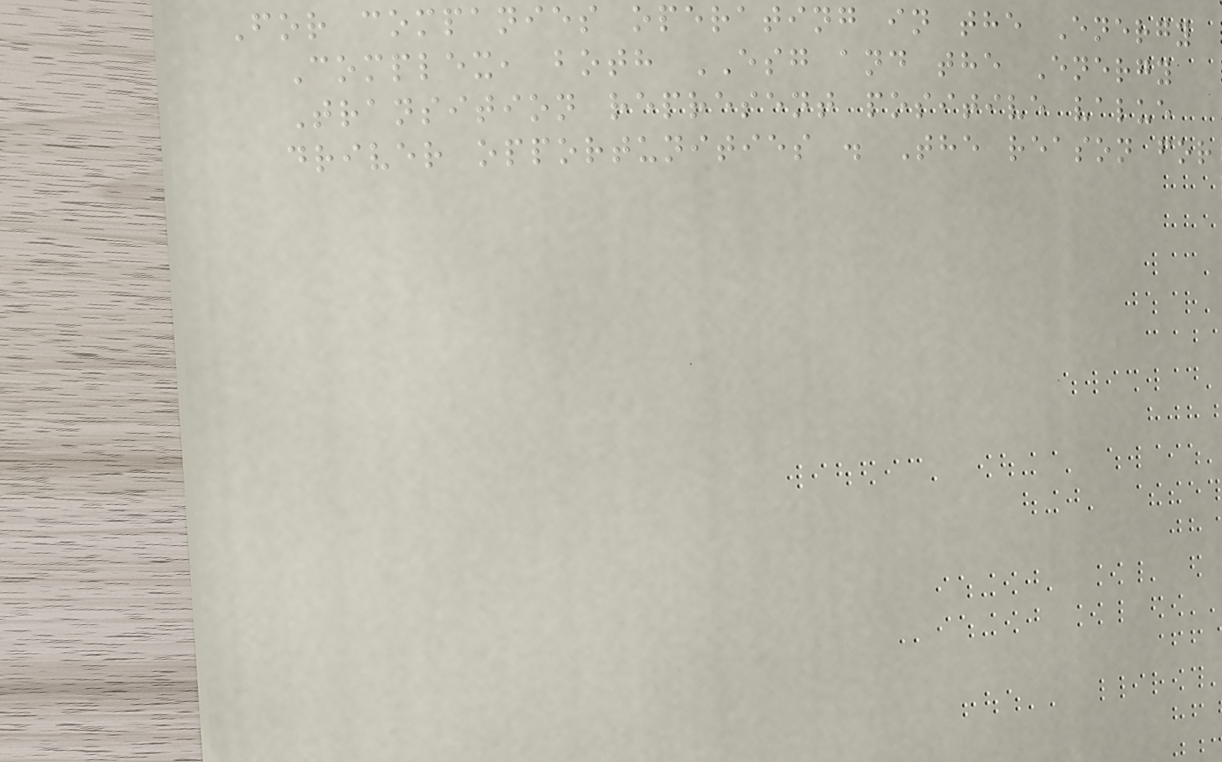For companies operating in the Energy
Complex, both ESG and the Energy
Transition represent positive value
driver opportunities . The reason for
